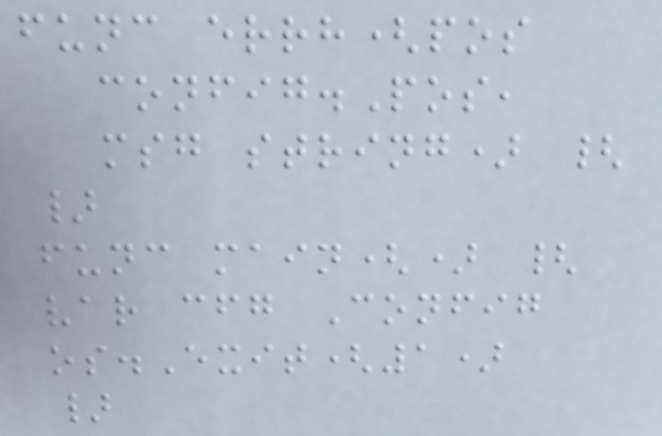func errh(pos
config.Pos,
msg string) {
}
func main() {
var cfg Config
os.Exit(1)
}
